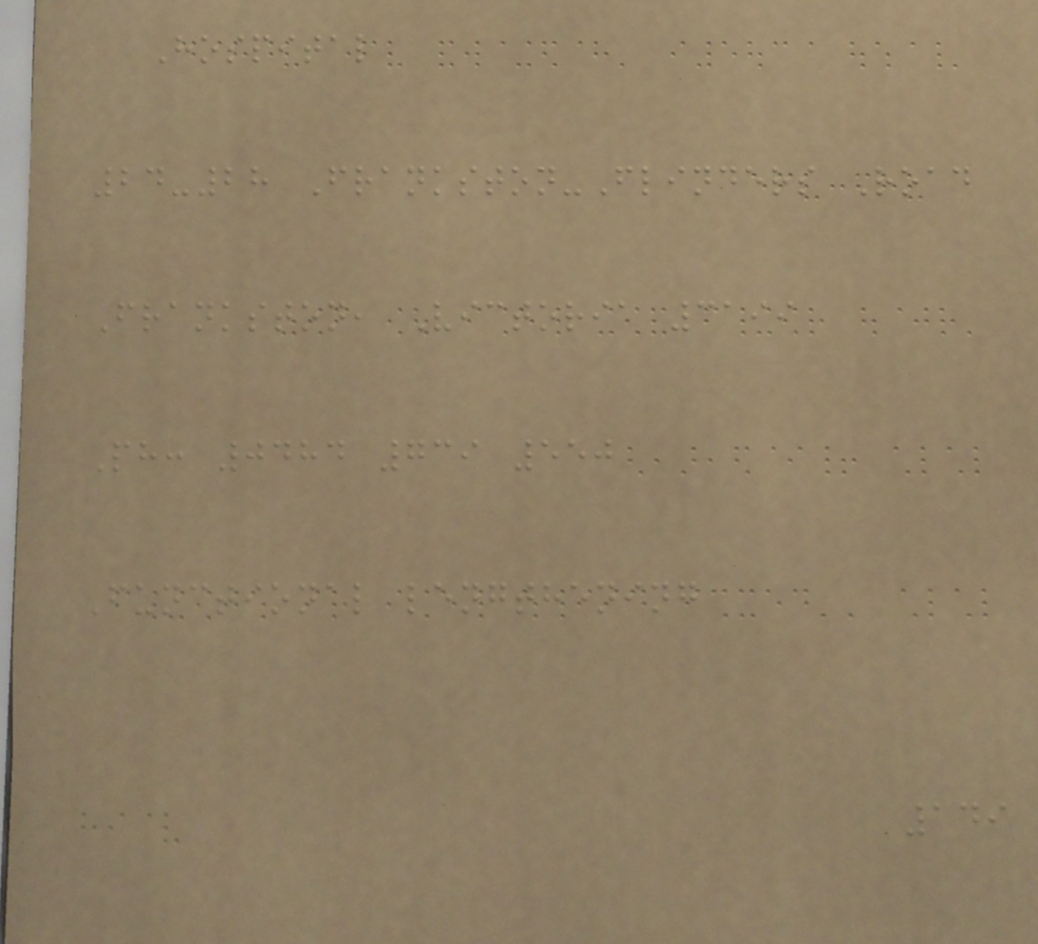Hospital
24-28 Frankston-Flinders Road
Frankston, Victoria 3199
Ph: 0484 739 550
Functional lengthening
149
